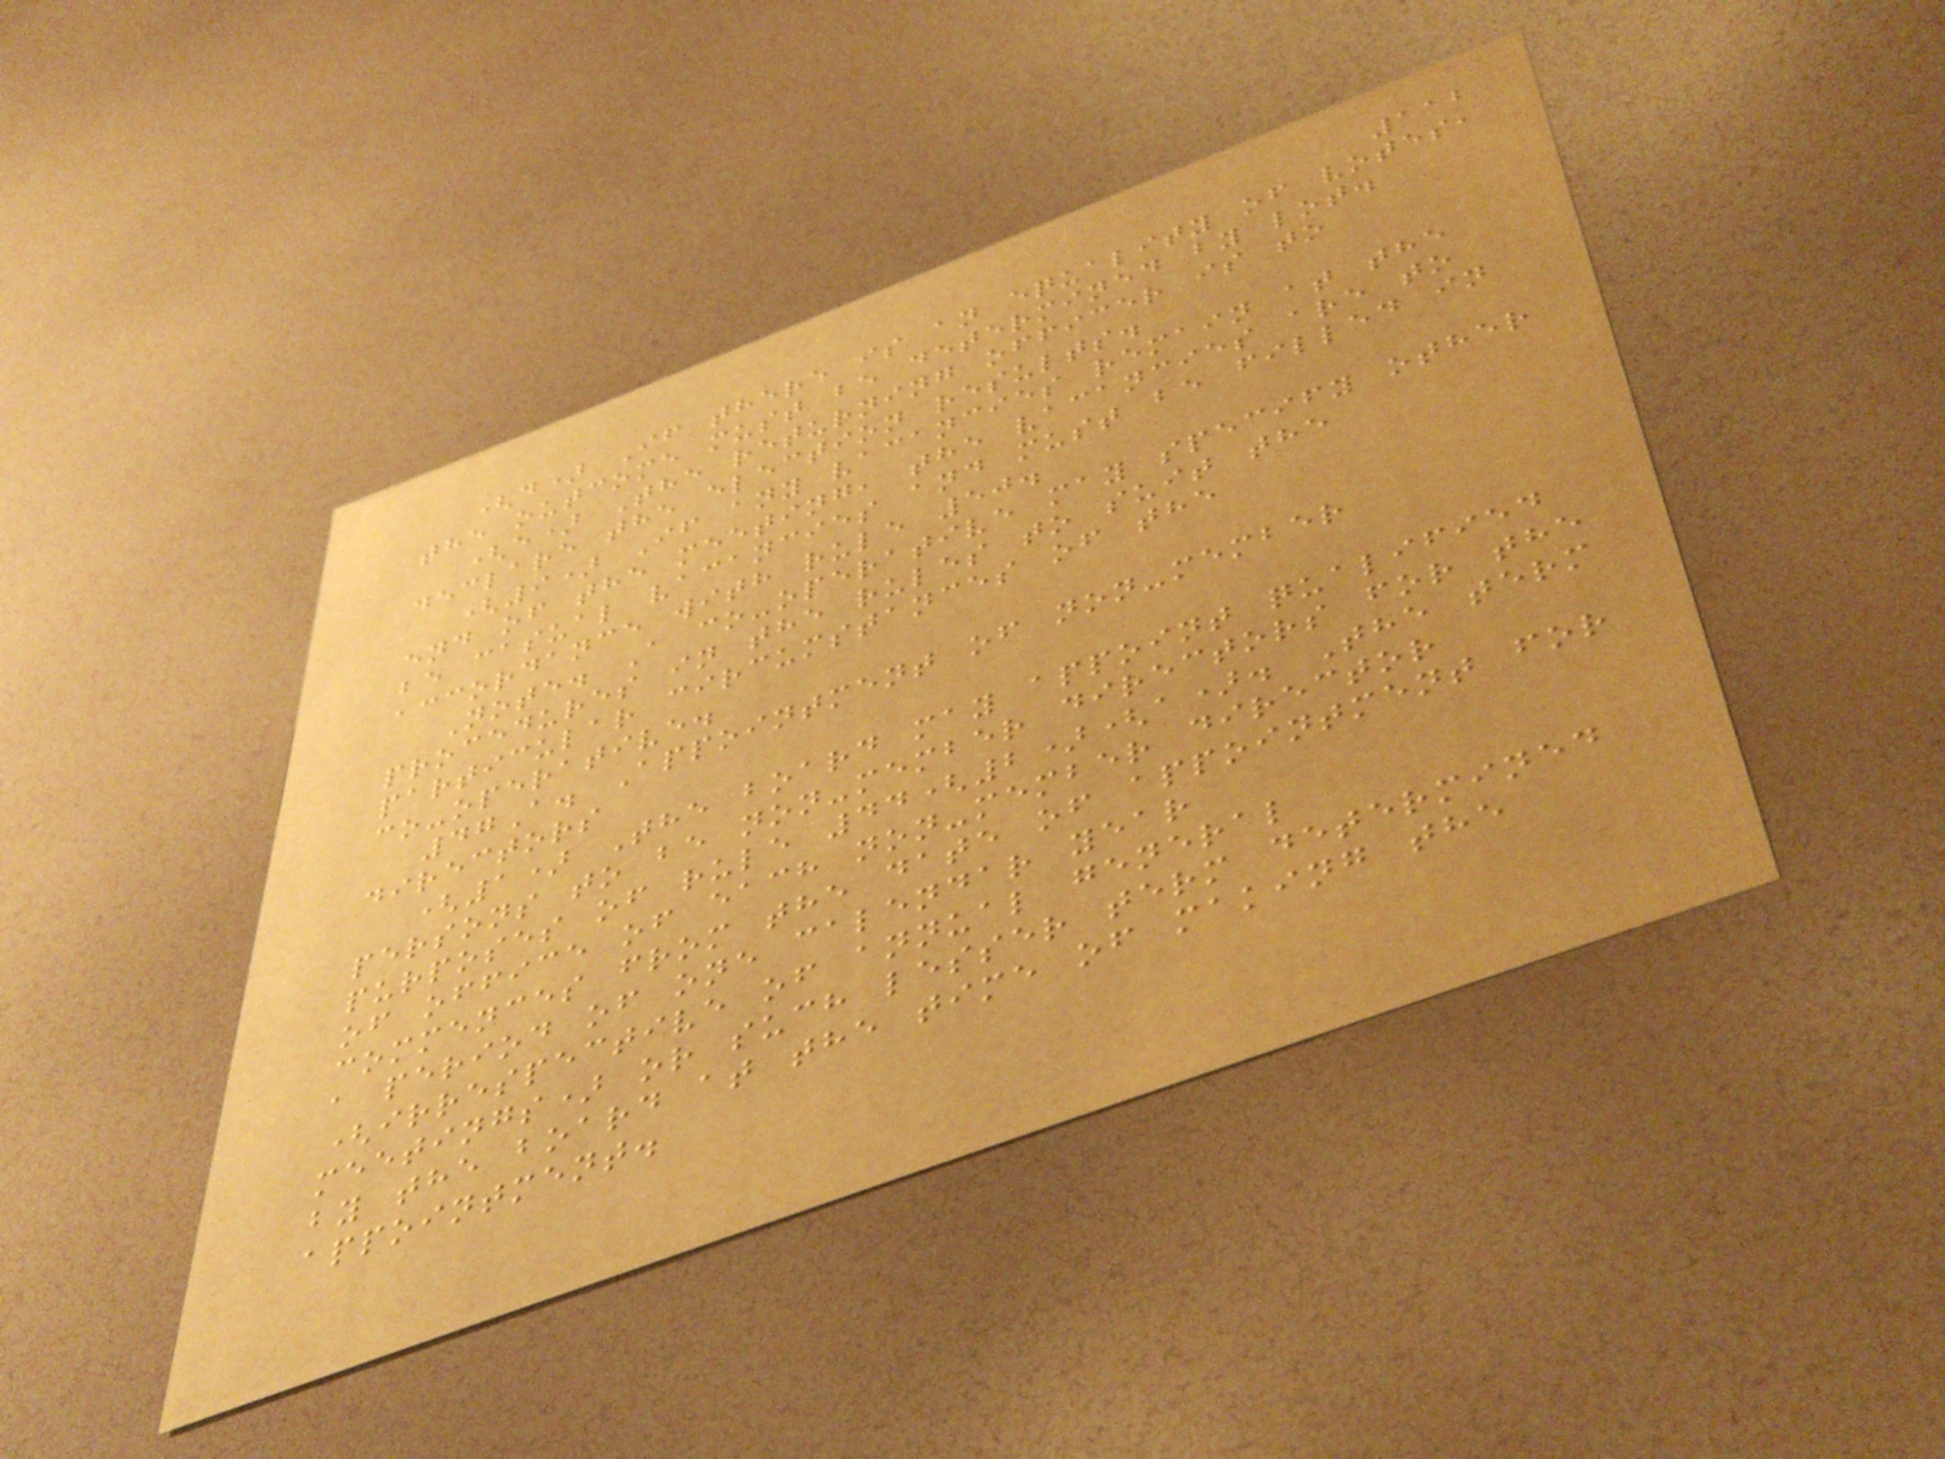112
(d) If there is an equality of votes,
the outcome must be determined by lot.
(e) The returning officer is to
declare the election results.
(9) If any vacancies remain at the
end of the meeting, the vacancies are to
be casual vacancies and must be filled in
accordance with rule 50.
Note. A co-operative may specify other
procedures in the rules to suit the
particular circumstances of the
co-operative.
47A. Appointment of non-member
directors
(1) The board may appoint qualified
persons to be non-member directors for the
purposes of rule 44(2)(a). The term
of office of each non-member director
commences from the date of appointment for
a period of one calendar year
(irrespective of annual general
meetings) or such lesser term determined
by the board at the time of making the
appointment.
